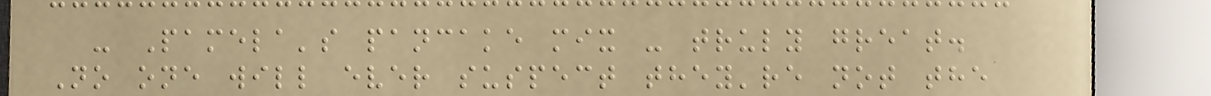- Pamela's pancake mix - truly great.
No one will ever suspect they're not the
